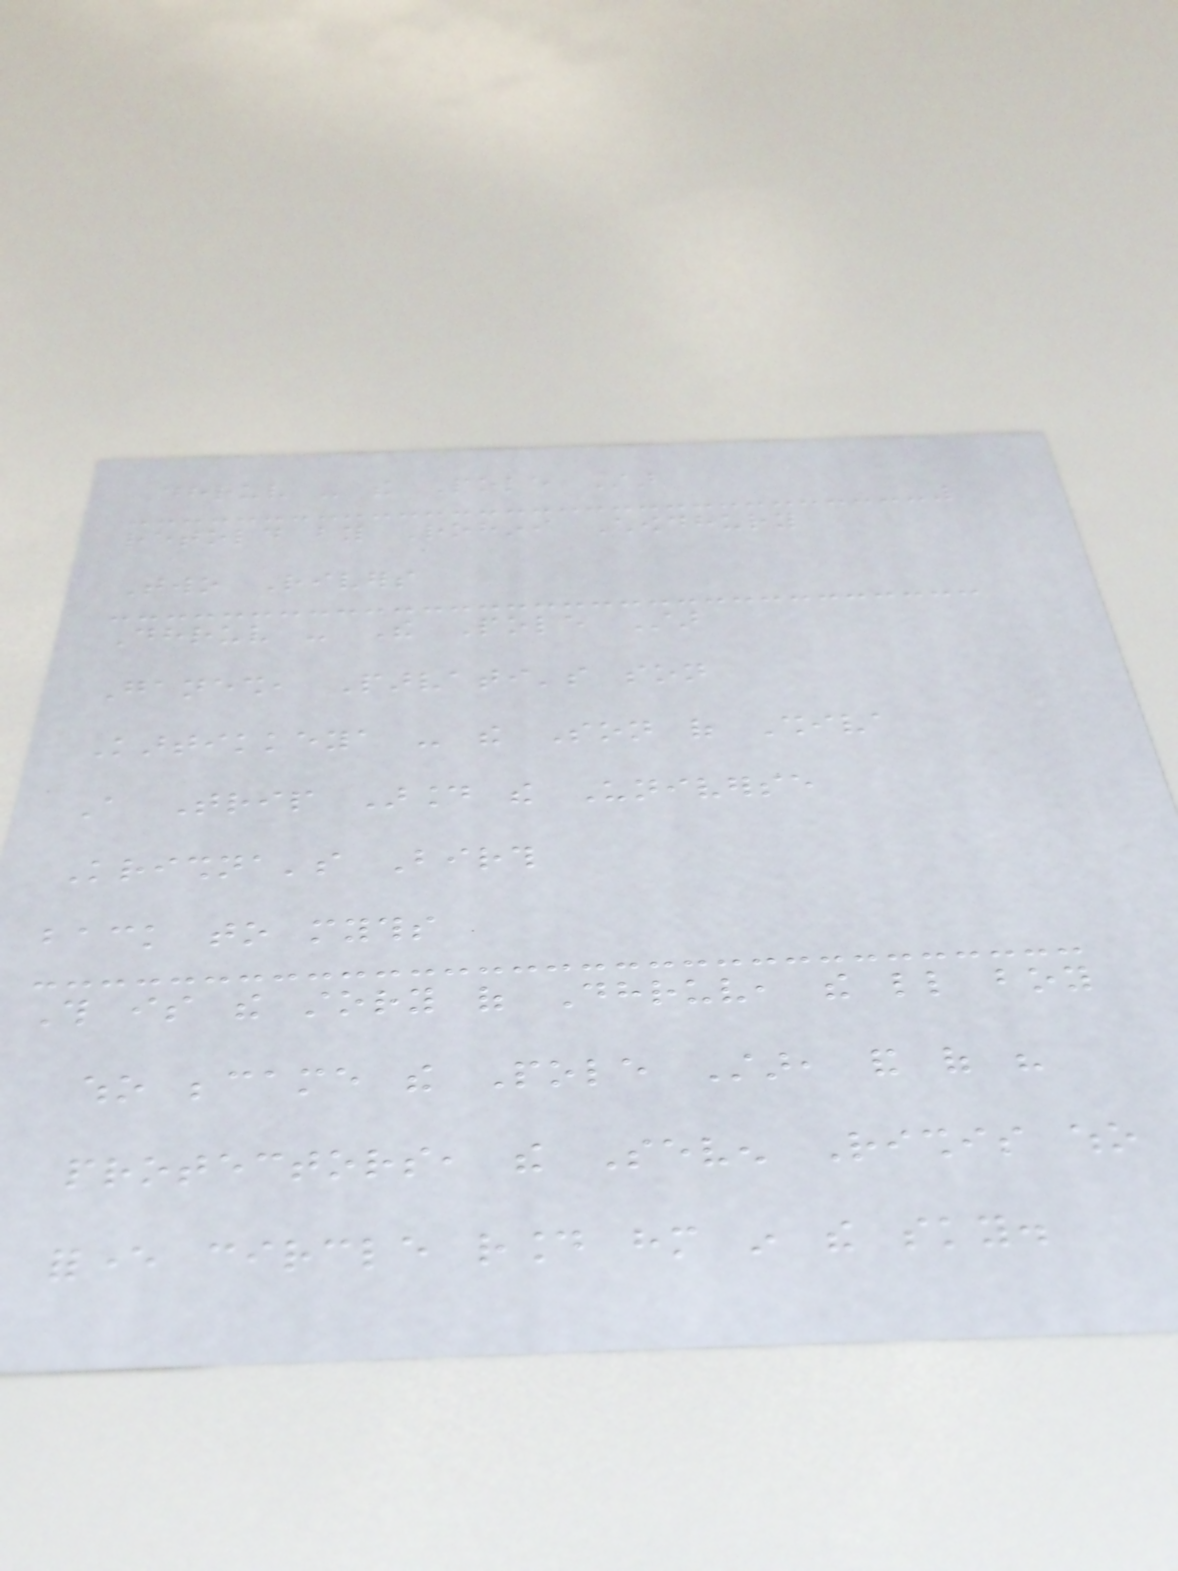Dhruv - the Pole Star
retold by Rohini Chowdhury
Two Rivers
Dhruv - The Pole Star
Ganesh, Parvati's son
Kartikkeya - the Son of Shiva
A Trip Around the Universe
Krishna's Birth
back to myths
This is the story of Dhruv, the little boy
who became the Pole Star, and of his
protectors, the Seven Rishis who
forever circle round him in the sky.
